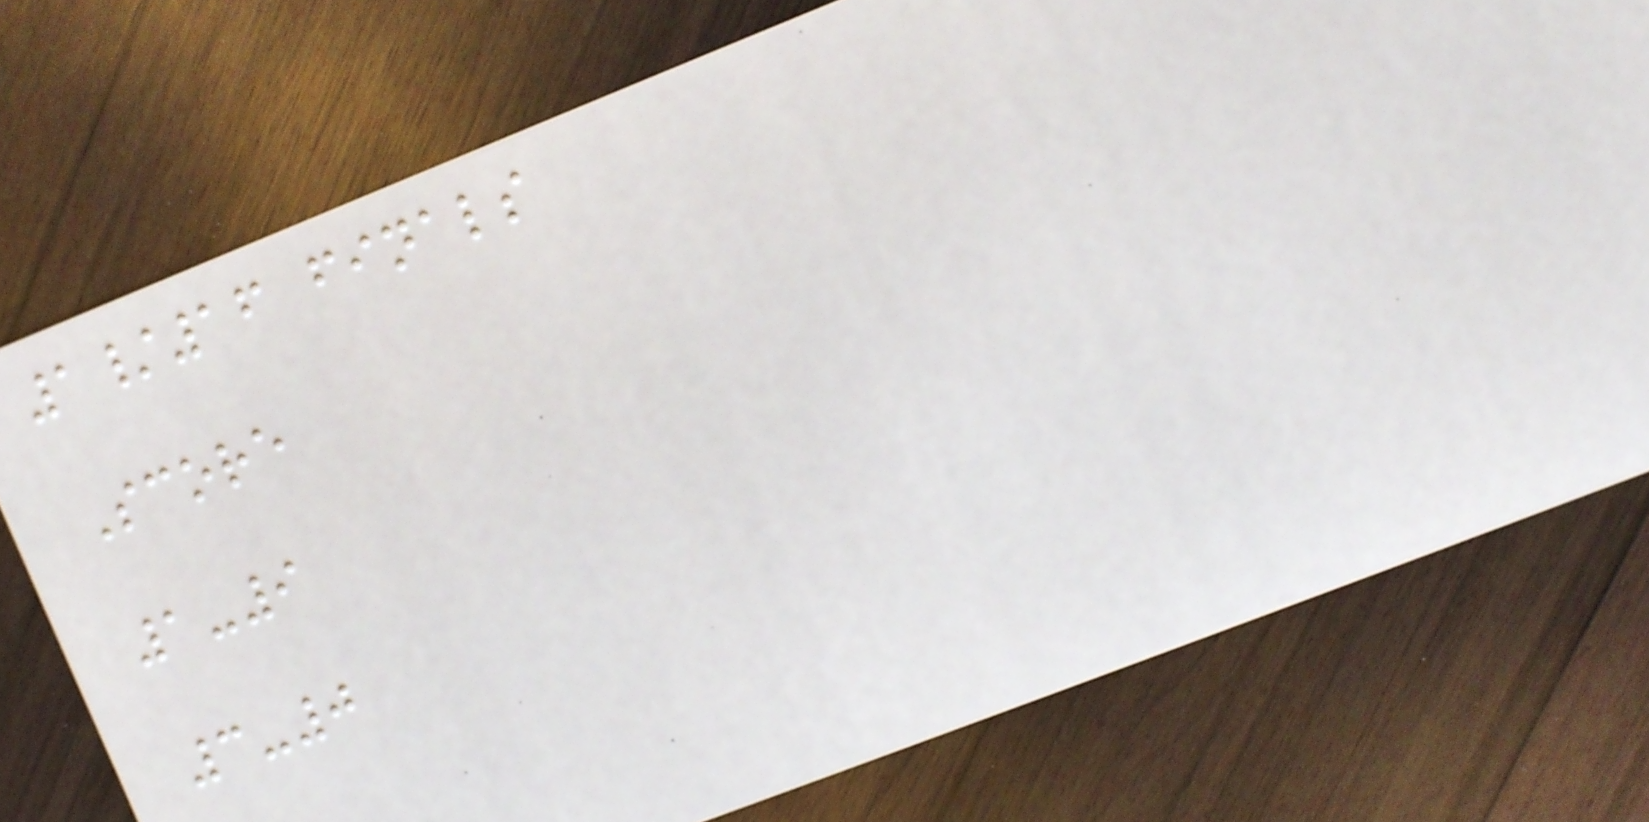1/16 finals
Score
1-9
3-0
